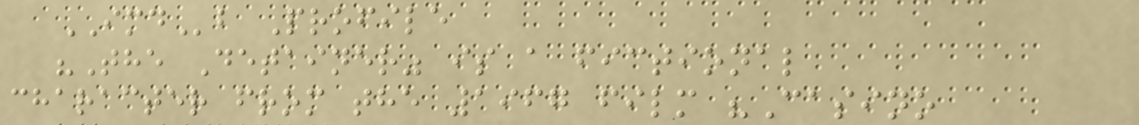IMDb Profile
"The Detainer" is a fictional
character from the 1967 film "Casino
